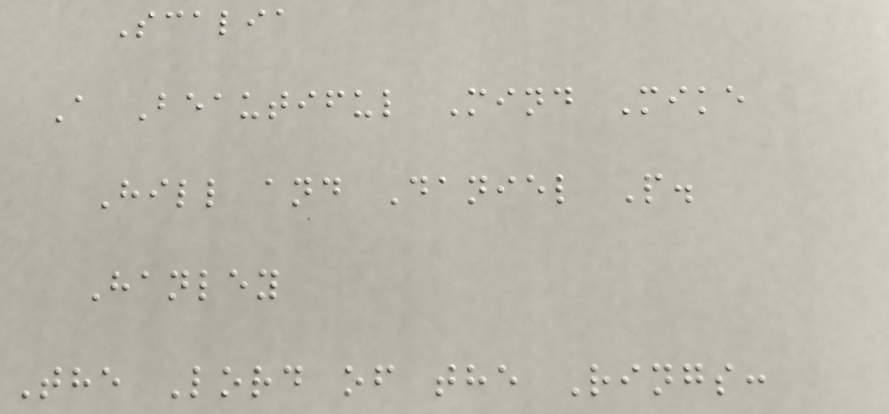Scalia
A Beautiful Mind Mike
Hill and Daniel P.
Hanley
The Lord of the Rings:
